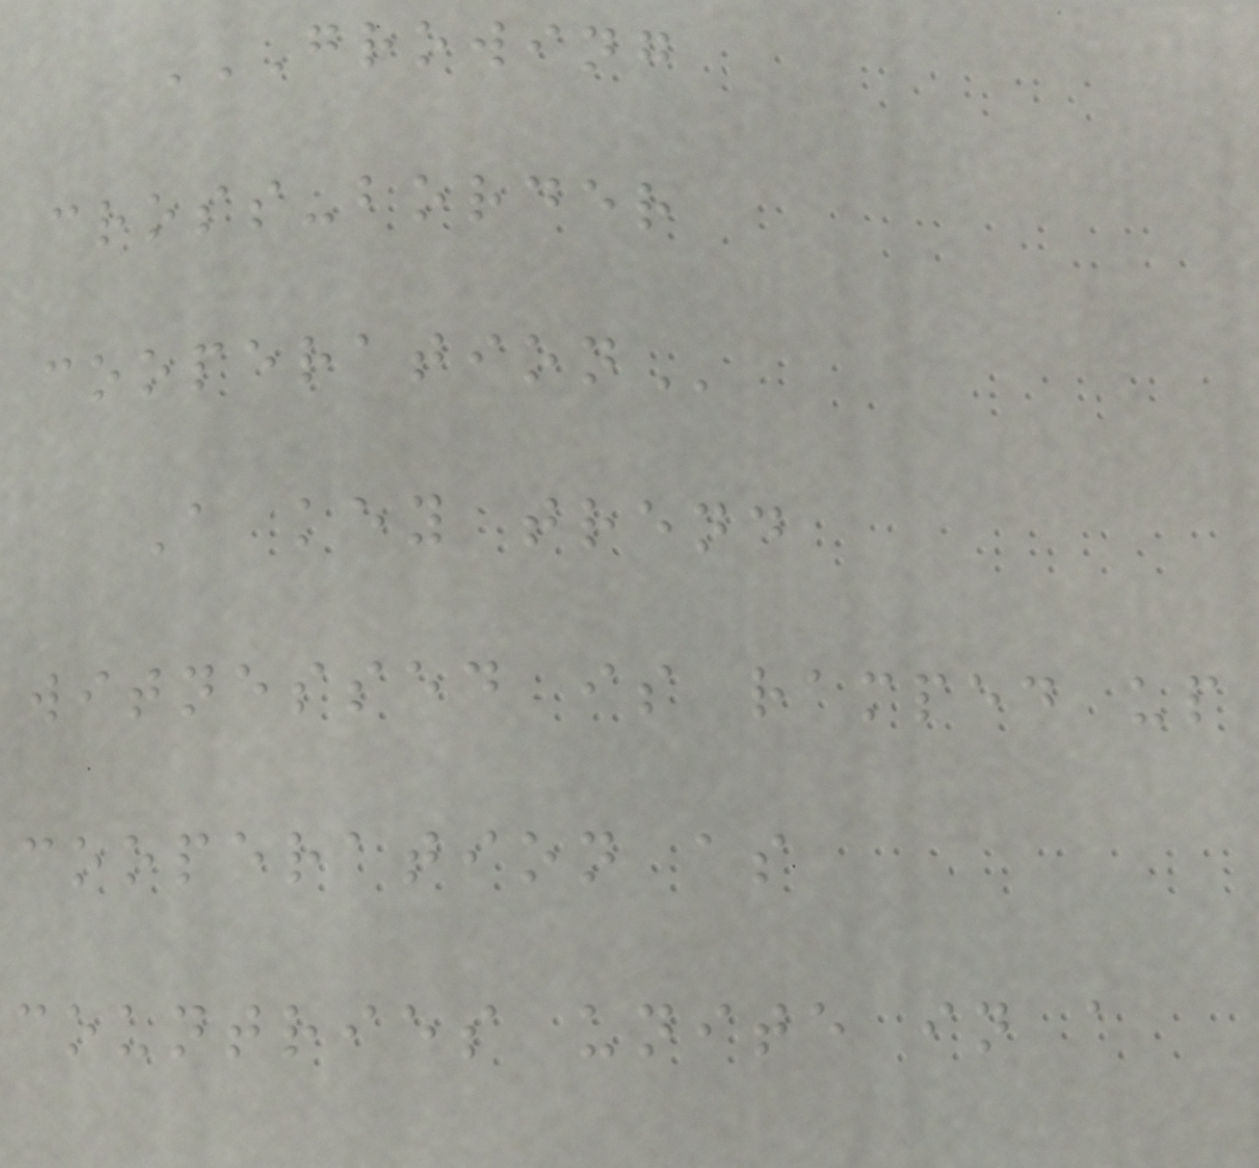GROWING
CROSS-BORDER
COOPERATION
A key trend
witnessed is ramped up
cooperation as
countries unite in a
